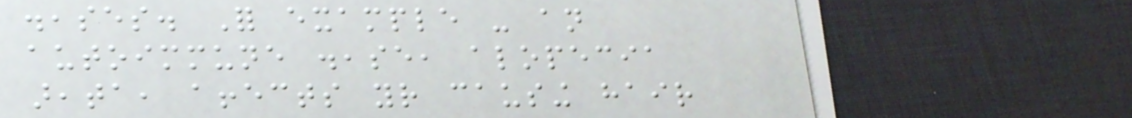diseases. For example - an
autoimmune disease, alopecia
areata, affects your causing hair
